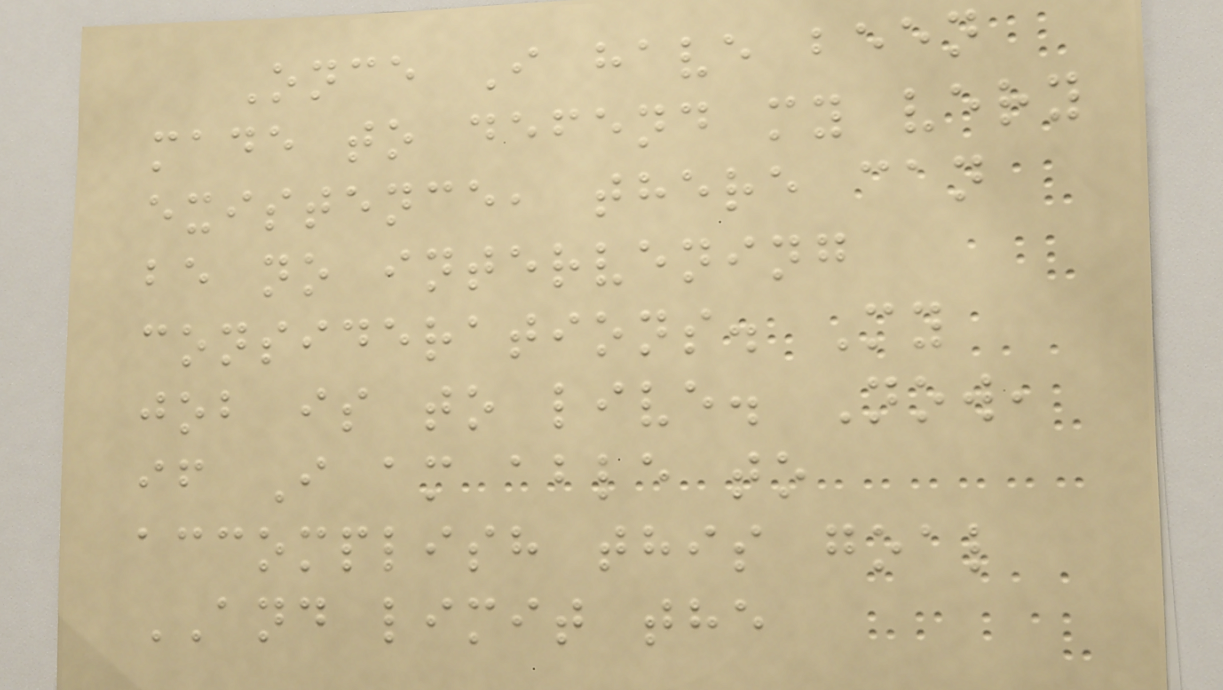Once I have been
made to defend my very
existence, there can
be no intervening
considerations. My
job is to live. Now,
if I am able to
accomplish this goal
AND limit the
